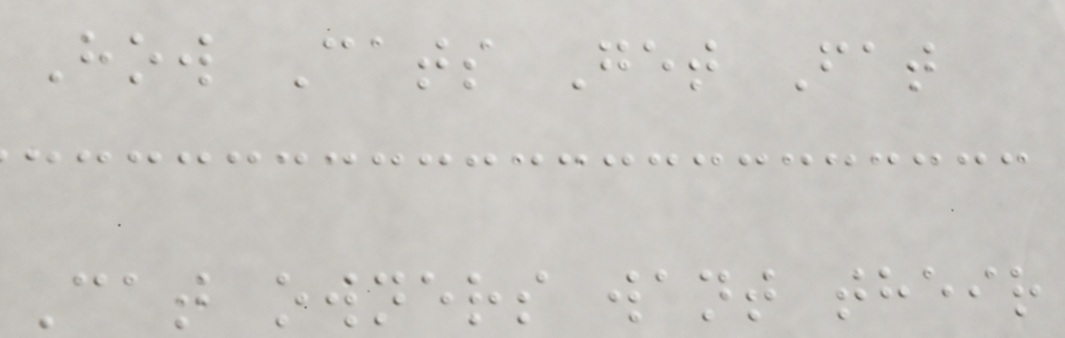How Cats Get Fat
Cat owners want their
